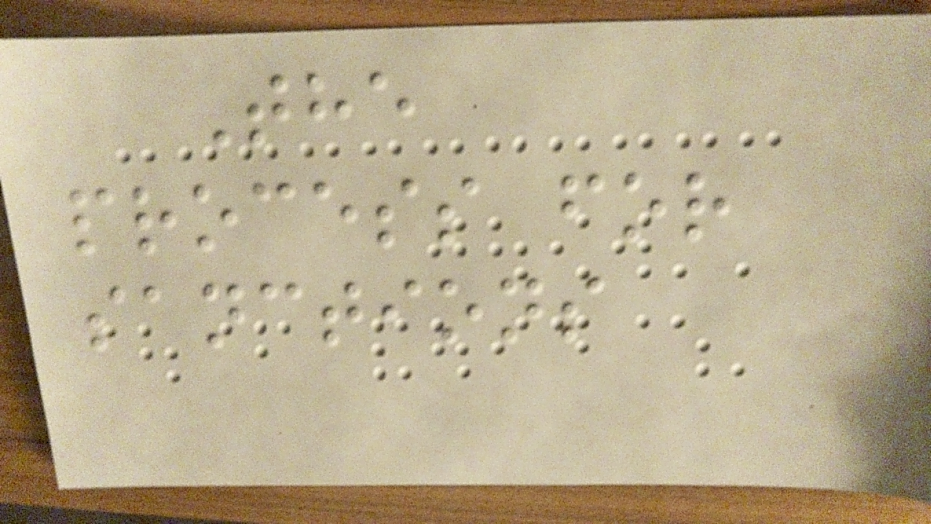The
process for
sanctions
